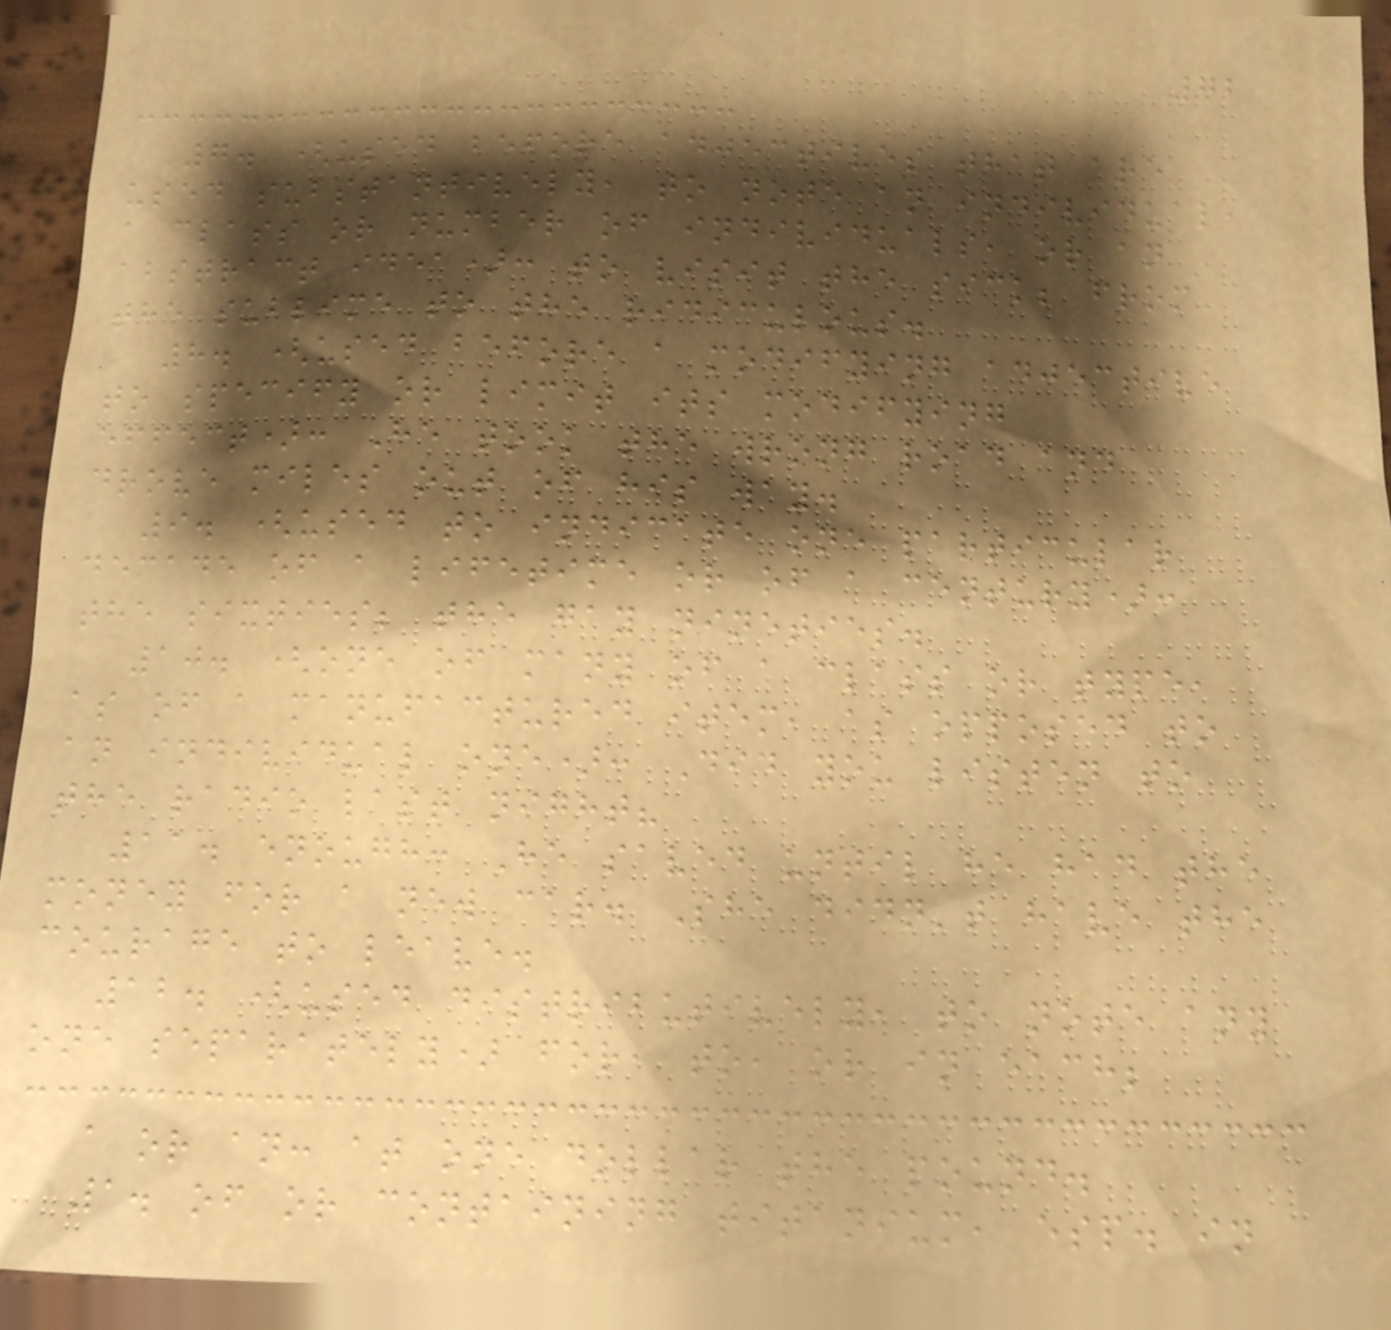72
7. (used before adjectives that are
used substantively, to note an individual,
a class or number of individuals, or an
abstract idea): to visit the sick; from
the sublime to the ridiculous.
8. (used before a modifying adjective
to specify or limit its modifying
effect): He took the wrong road and
drove miles out of his way.
9. (used to indicate one particular
decade of a lifetime or of a century):
the sixties; the gay nineties.
10. (one of many of a class or type,
as of a manufactured item, as opposed to
an individual one): Did you listen to
the radio last night?
11. enough: He saved until he had the
money for a new car. She didn't have the
courage to leave.
12. (used distributively, to note any
one separately) for, to, or in each;
a or an: at one dollar the pound.
1. of or containing titanium, esp. in
